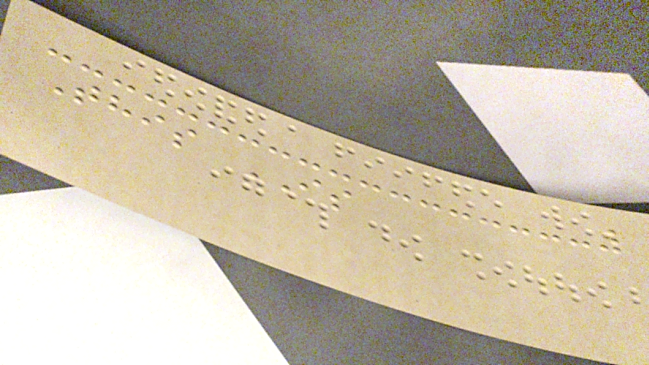This IS
